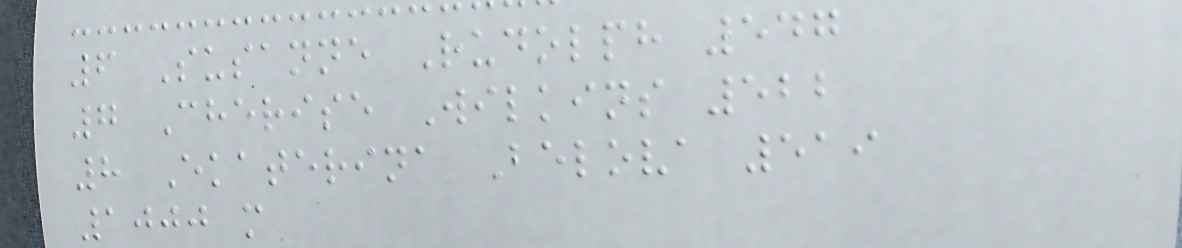6 Susanne Rudolph 547
7 Cherise Wilkins 522
8 Ekaterina Belova 519
1000 m
